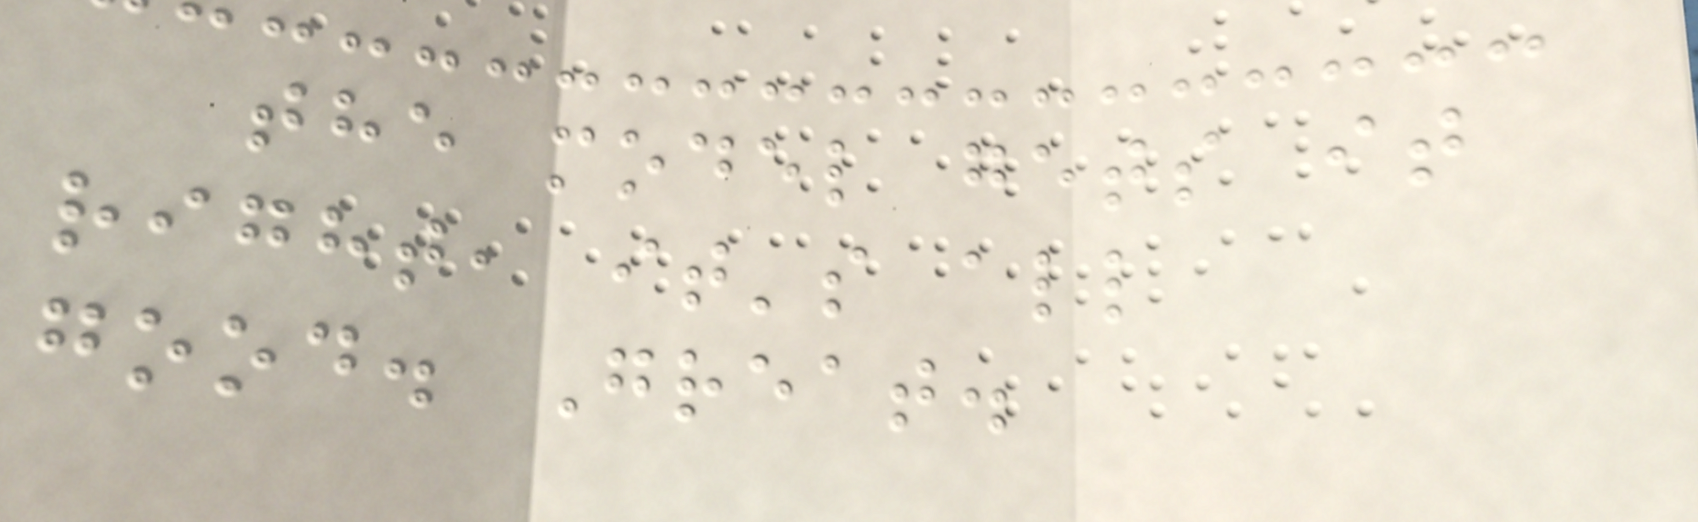the model gets it
right, it's all
good. Great.
